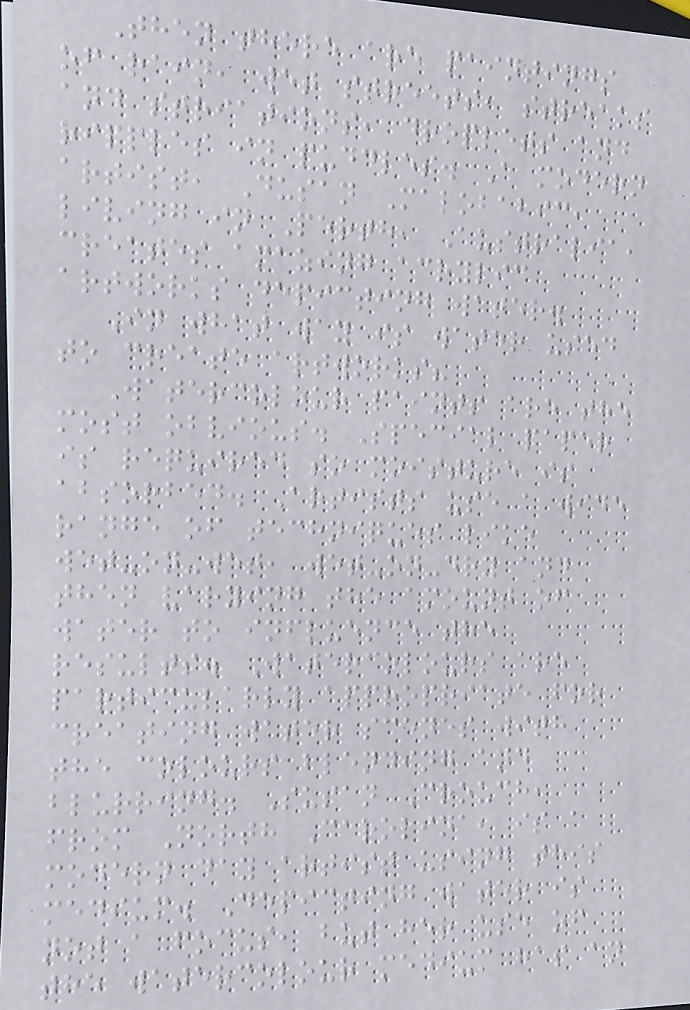Then there are paintings
of rain, wet streets, streaks
and striations, droplets and
ripples in puddles. A modern
artist, Dusan Malobabic,
living in Perth, Australia,
creates amazing acrylic
artworks depicting water.
In what way is water used
to create artworks?
Watercolour paints are the
most obvious. Special paper
is required so moisture is
absorbed. Artists use a wide
range of techniques like
wet-on-wet, wet-on-dry and
then varying the amount of
water to influence the
results. Watercolours are
particularly appropriate for
creating water scenes with
the colours blending and
blurring. Susan Crouch,
from North Carolina, is a
modern day artist using this
medium. Depicting water is
not a focus, but her use of
the watercolour medium has an
